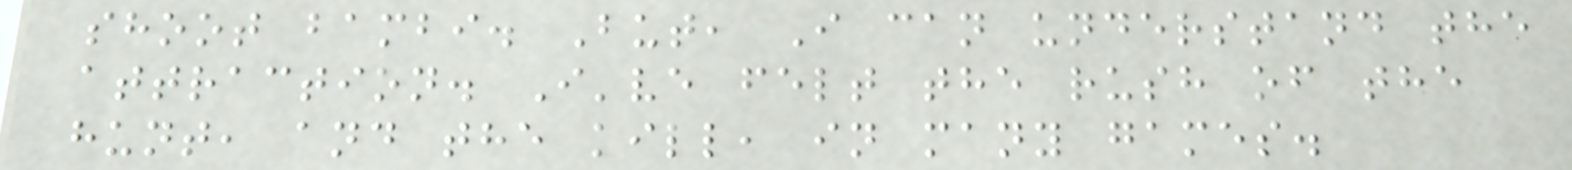shoot bambi. But, I can understand the
attraction. I've felt the rush of the
hunt, and the kill, in many games.
